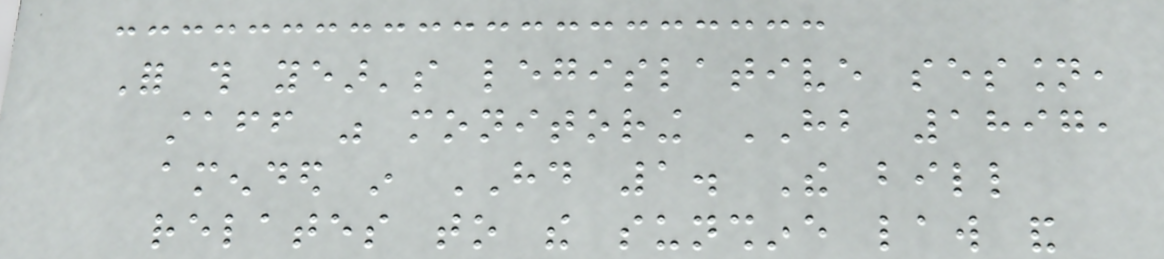For this year's legislative session,
staff was monitoring HB 1897,
amended in HD 1. The bill
relates to the sunshine law and
